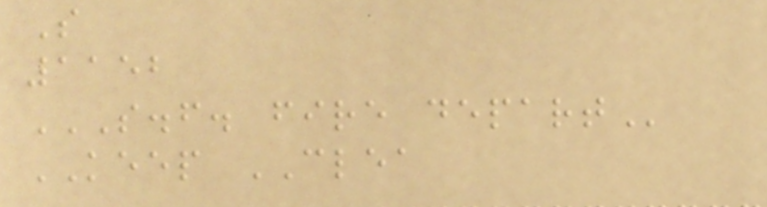S
1152
S.F. FIRE DEPART
KEEP CLEA
